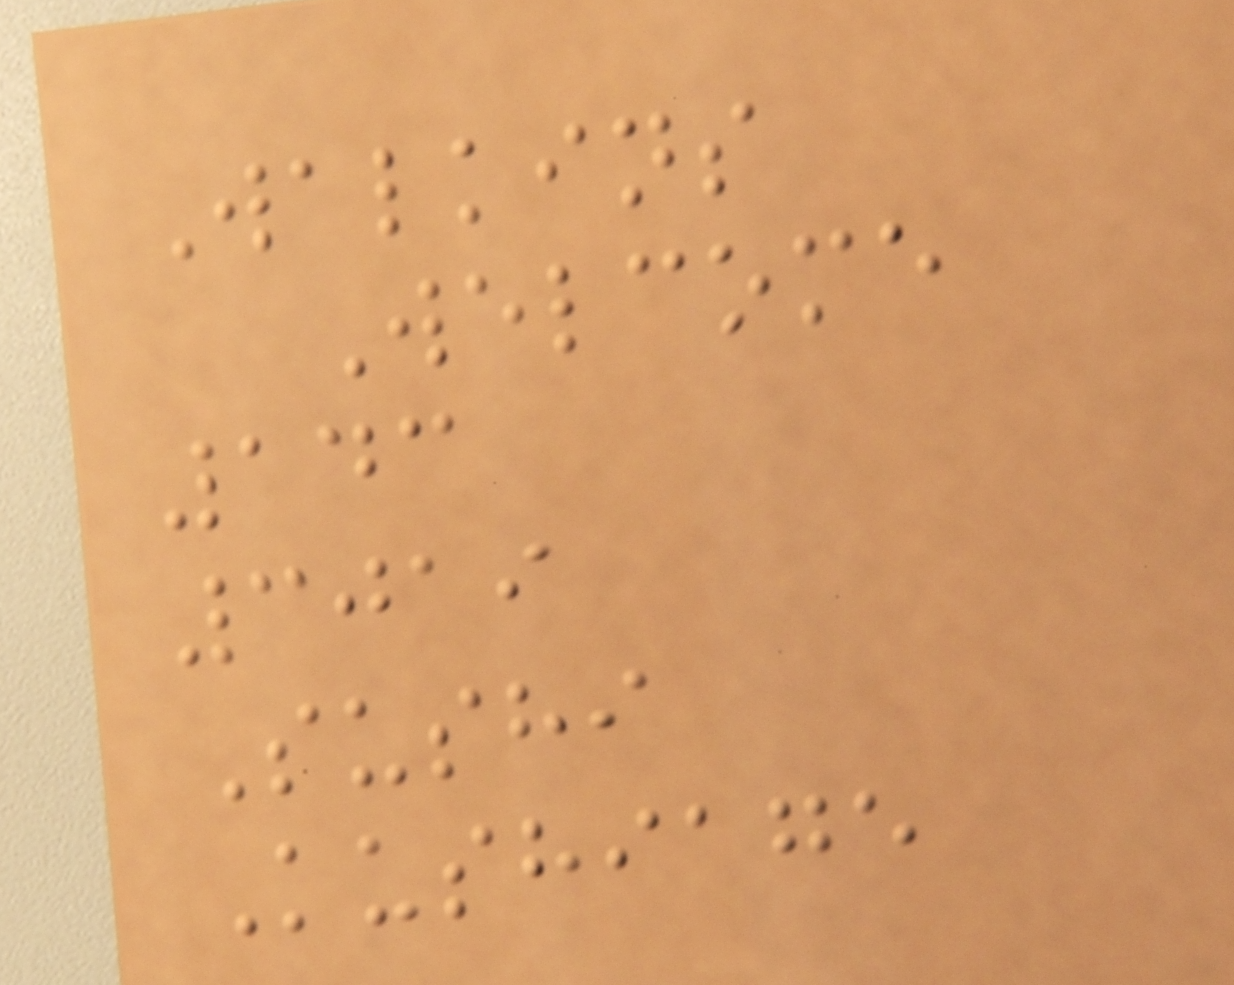Walkins
Welcome
143
3019
Sushi
Kushiage
